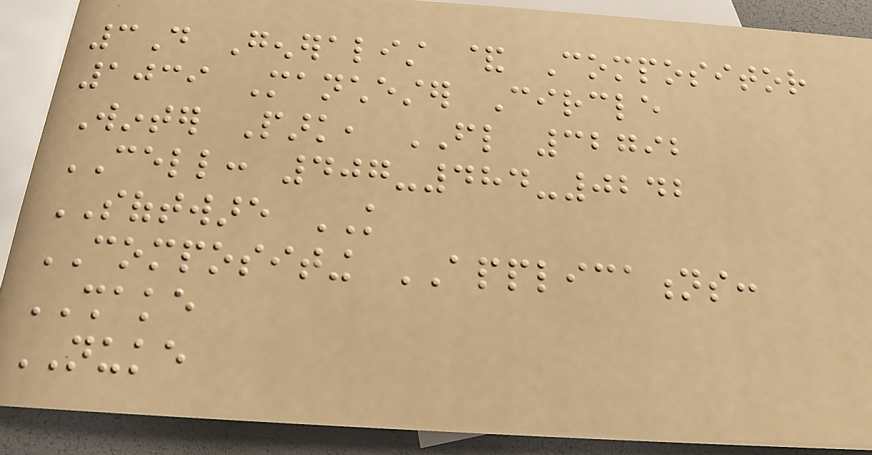3D Generalist & Compositor
1039 Manchester Circle
Winter Park, FL 32792
CELL: 407-484-0242
SOFTWARE KNOWLEDGE
COMPOSITING APPLICATIONS:
SHAKE
NUKE
